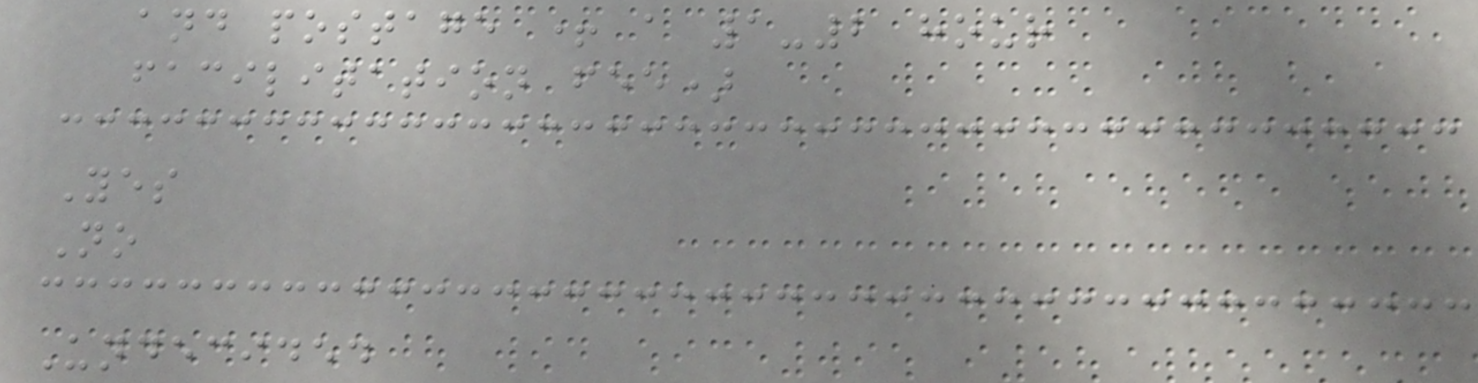and postage + a 1-2 hour
facilitation fee)
Yes
No
Undecided
